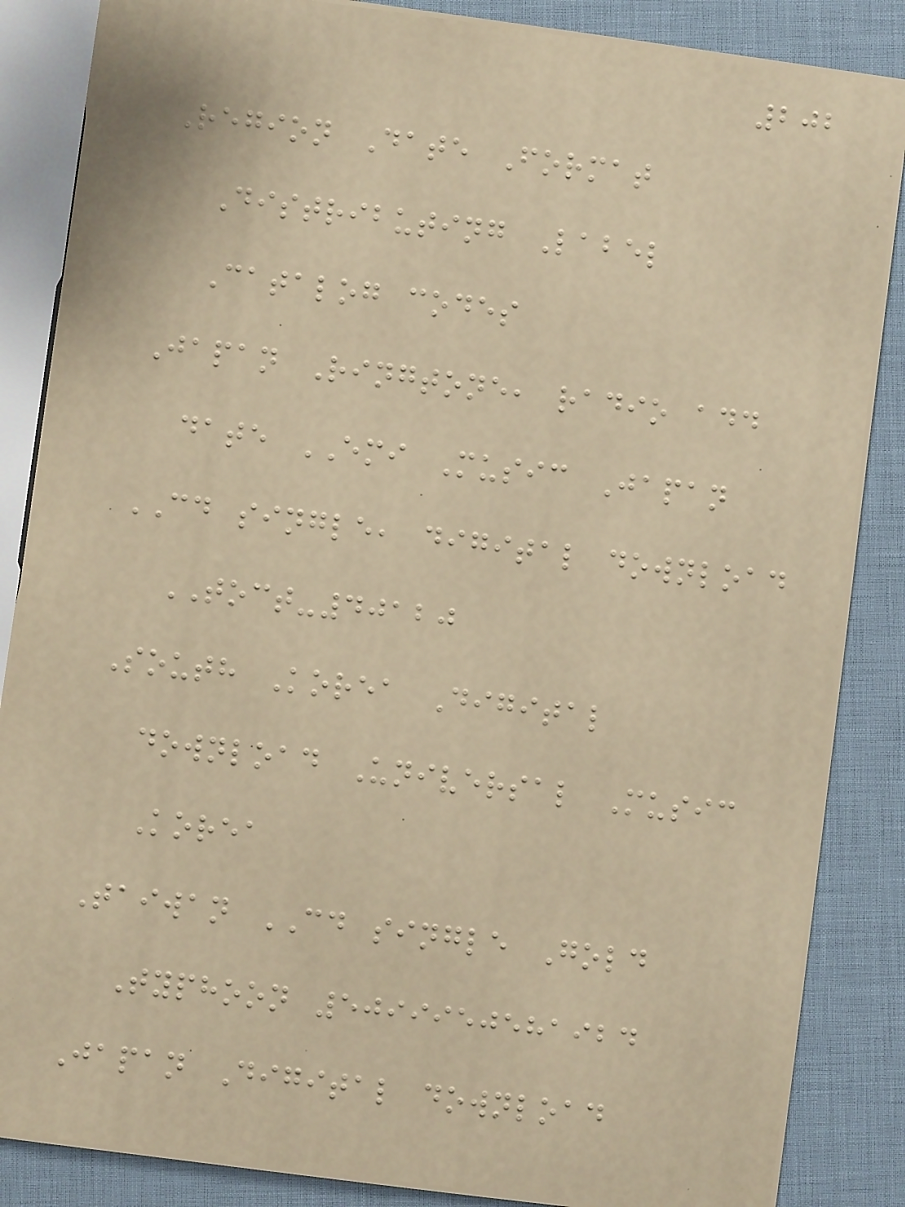202
Region Date Format
Distributing Label
Catalog codes
Japan Ringtone, radio add
date EMI Music Japan
CD single, digital download
TOCT-40120
South Korea Digital
download Universal Music
Korea
Taiwan CD single Gold
Typhoon 5099950581924
Japan Digital download
